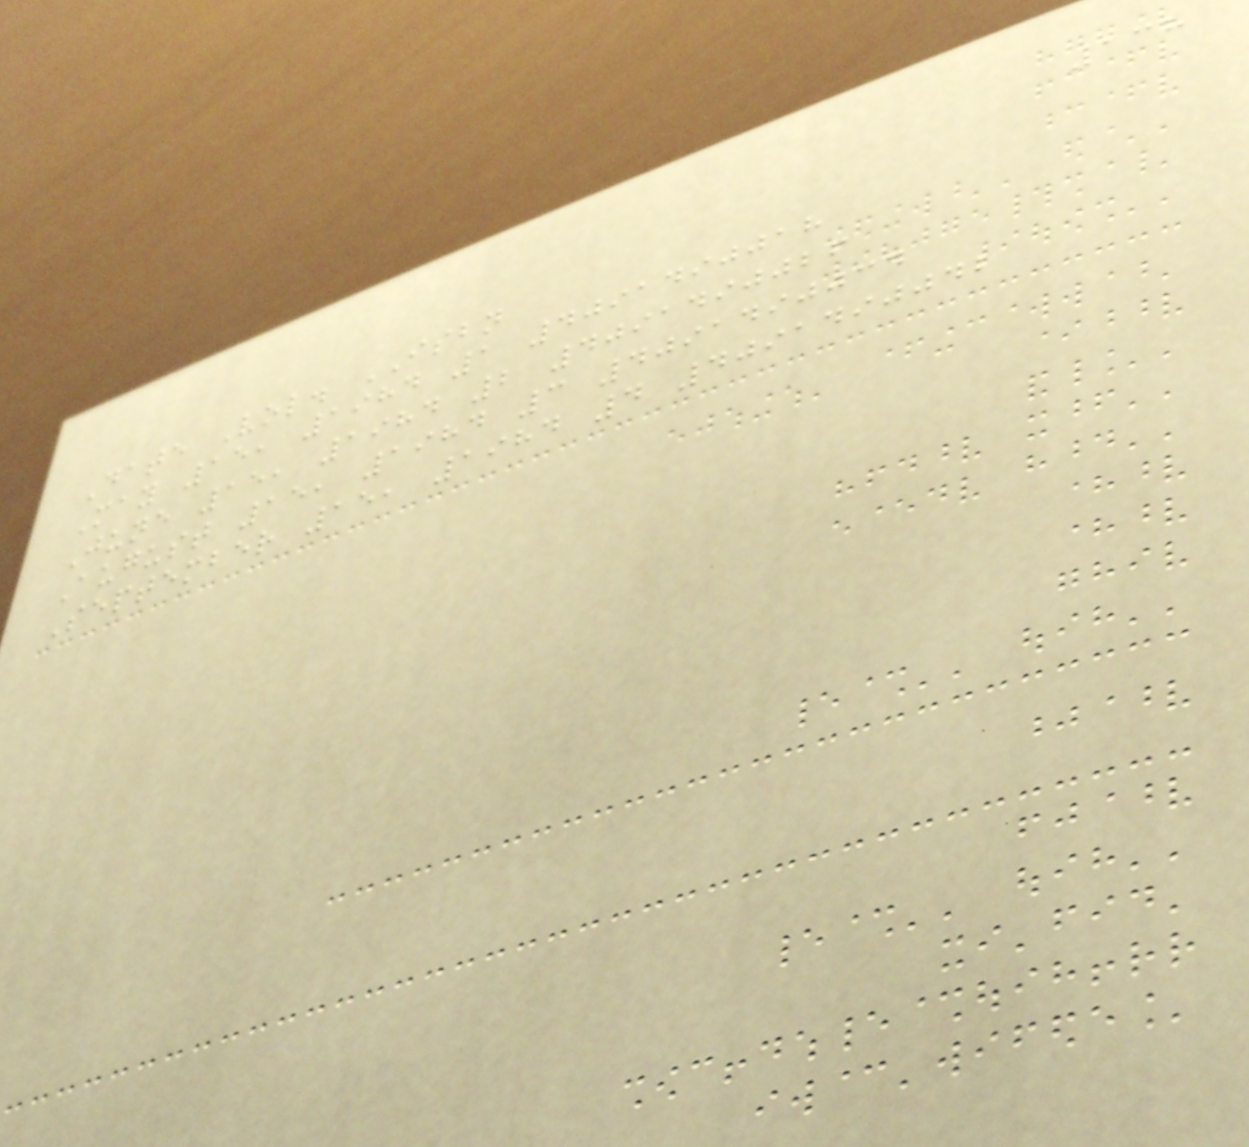138
Date Vol. ISBN
May 15, 1984 1 4091490018
June 15, 1984 2 4091490026
August 15, 1984 3 4091490034
September 15, 1984 4 4091490042
